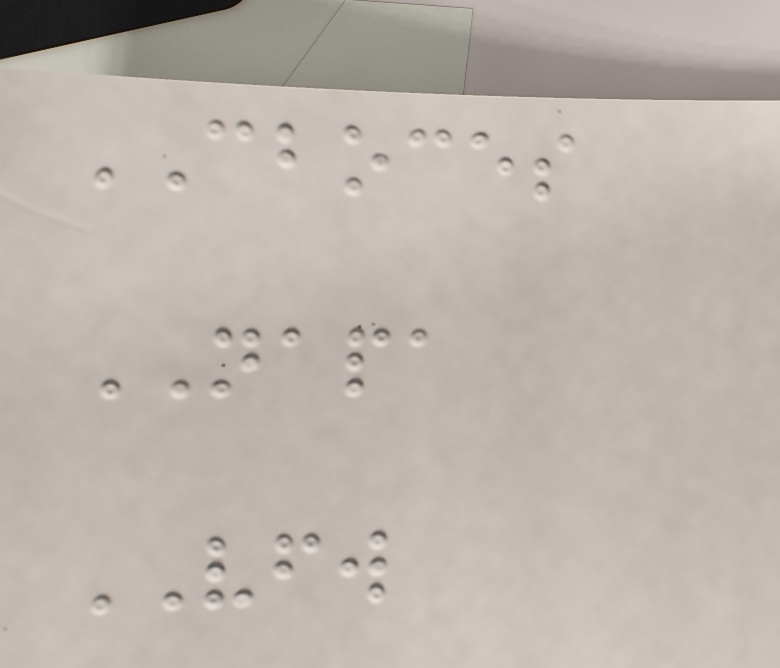CBOCES
NAPA
VFW
